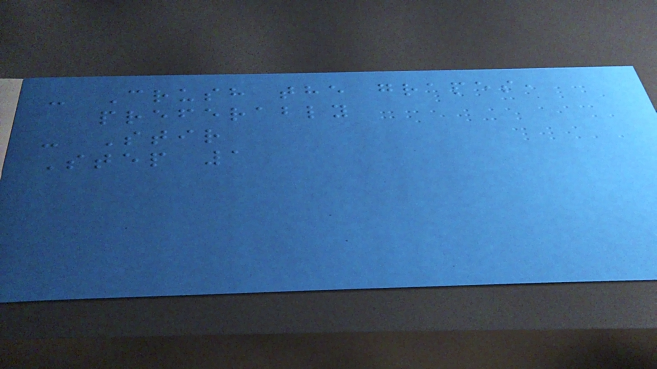- Crush the grapes,
preferably
- Stir
Step 1
